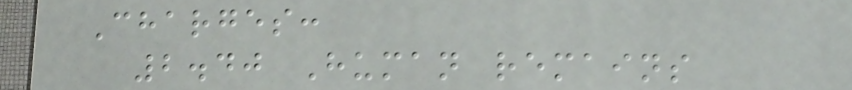Charges:
2.40 Human remains
